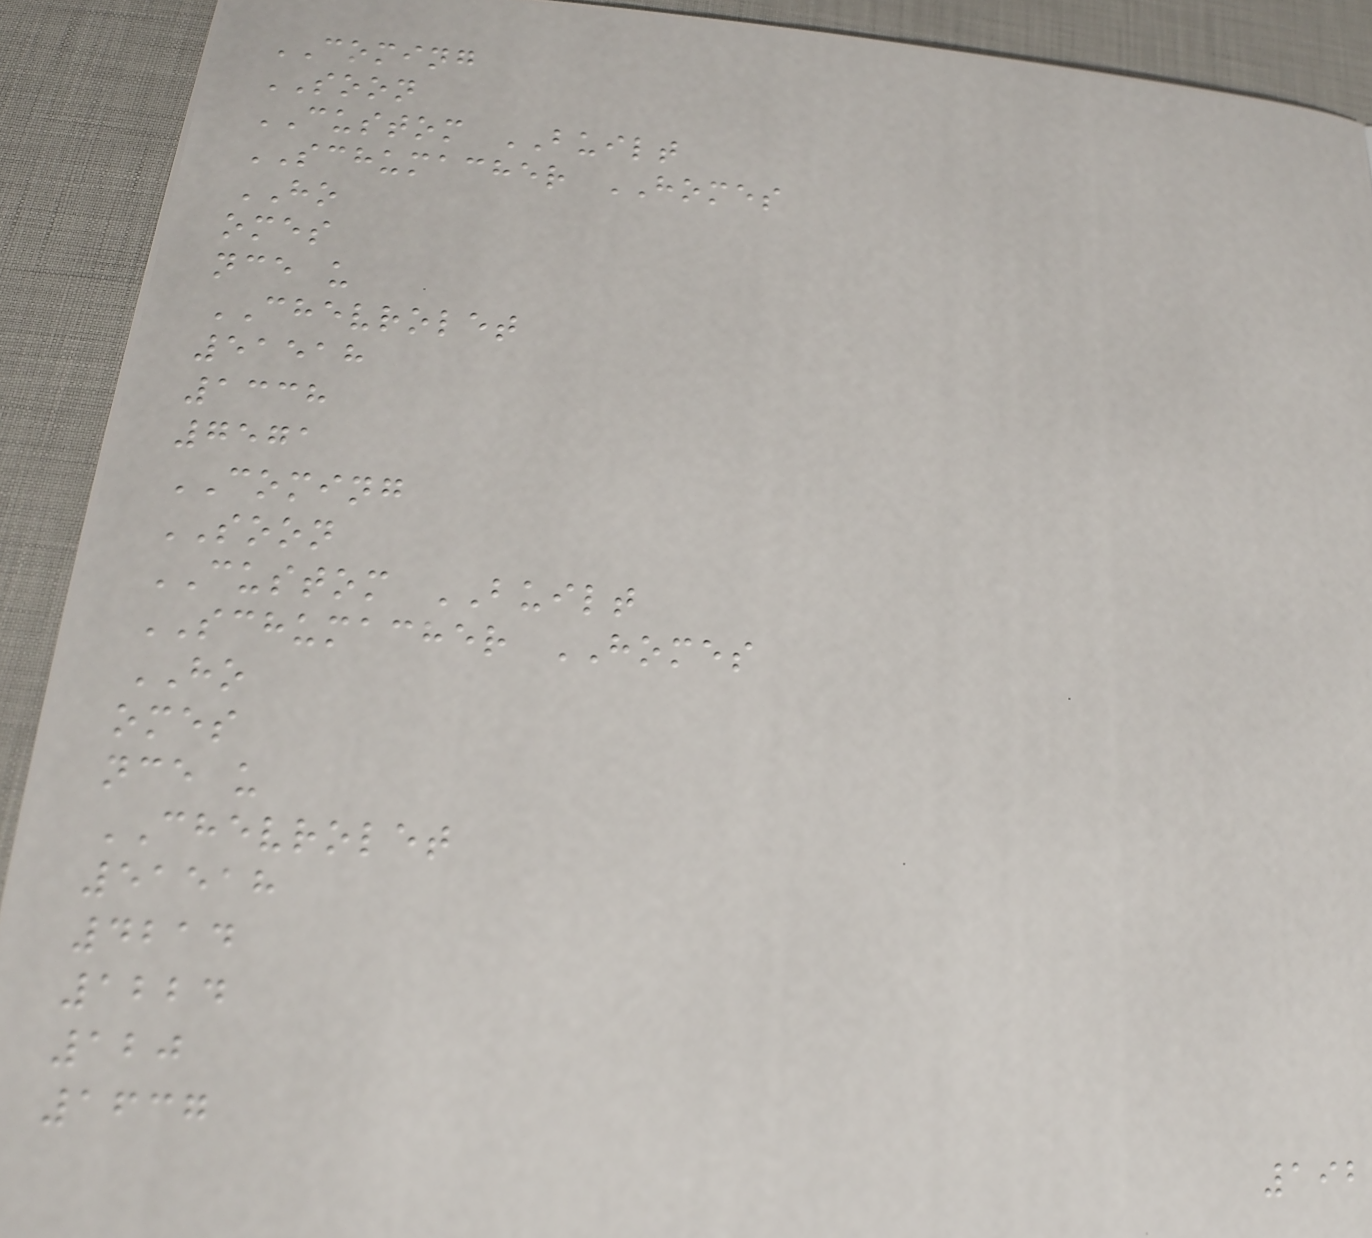COMING
SOON
CUSTOM BUILT
SCHUMACHER HOMES
HO
omes
nce u
CHEVROLET
51518
1338
7571
COMING
SOON
CUSTOM BUILT
SCHUMACHER HOMES
HO
omes
nce u
CHEVROLET
51518
4214
1224
120
1637
192
